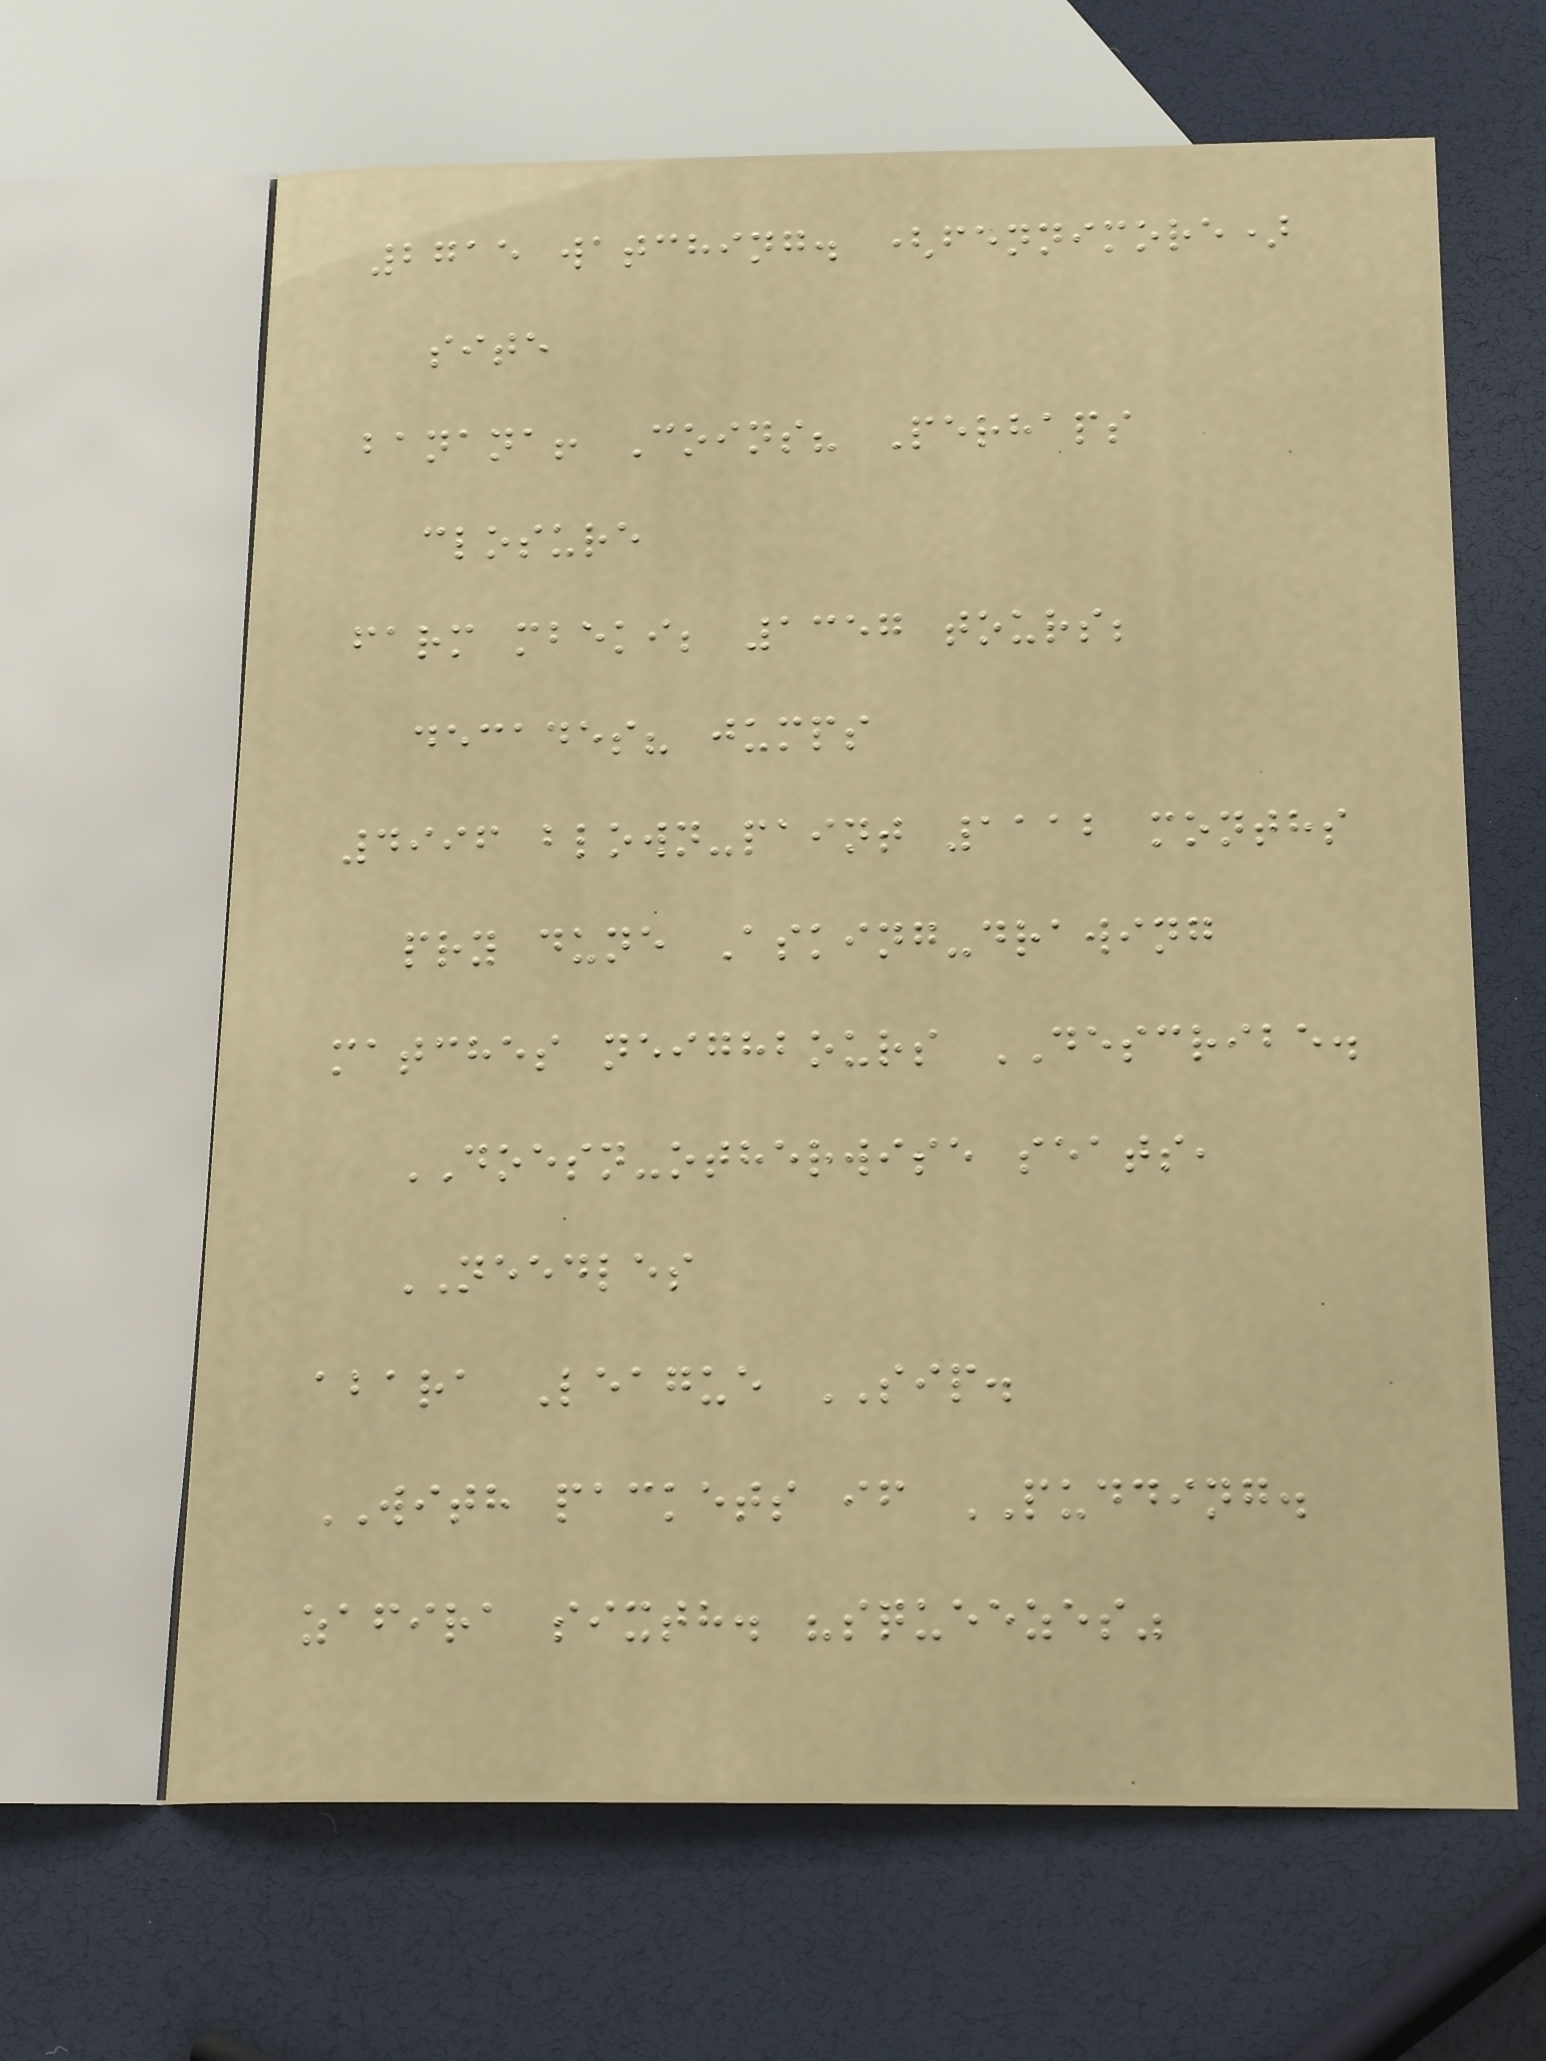2715 watching. (fennimore)
site
banana! Coins? Perhaps
closure
farm mbeki; 1357 tours;
decades? jumps
4996 blown-paint 1112 months
pry dune Asking-drawing
matches neighbours DESCRIBE.
DOESN-otherwise seats,
NEEDLES
abara League SIP.
WITH packets if PUDDING.
zafira sixth. "squeezes"
